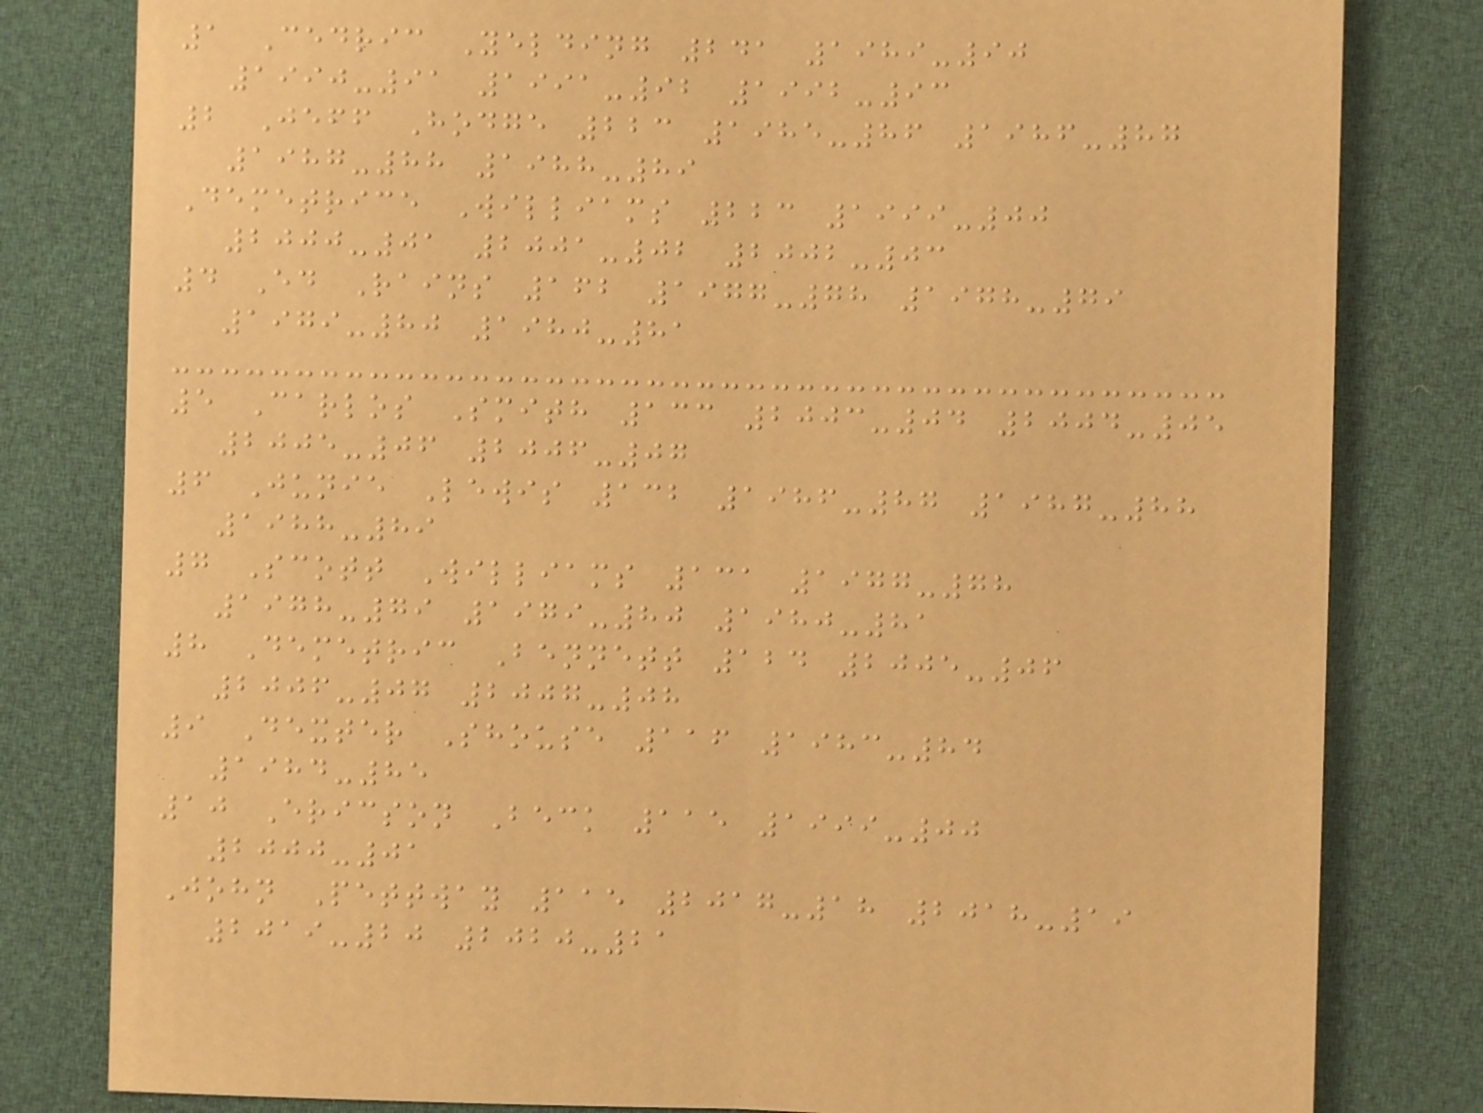1 Cedric Yelding 241 1989-90
1990-91 1991-92 1992-93
2 Jeff Hodge 223 1985-86 1986-87
1987-88 1988-89
Demetrice Williams 223 1999-00
2000-01 2001-02 2002-03
4 Ed Rains 162 1977-78 1978-79
1979-80 1980-81
5 Carlos Smith 133 2003-04 2004-05
2005-06 2006-07
6 Junie Lewis 132 1986-87 1987-88
1988-89
7 Scott Williams 131 1977-78
1978-79 1979-80 1980-81
8 Demetric Bennett 124 2005-06
2006-07 2007-08
9 Dexter Shouse 116 1983-84
1984-85
10 Ericson Beck 115 1999-00
2000-01
John Pettway 115 2017-18 2018-19
2019-20 2020-21
